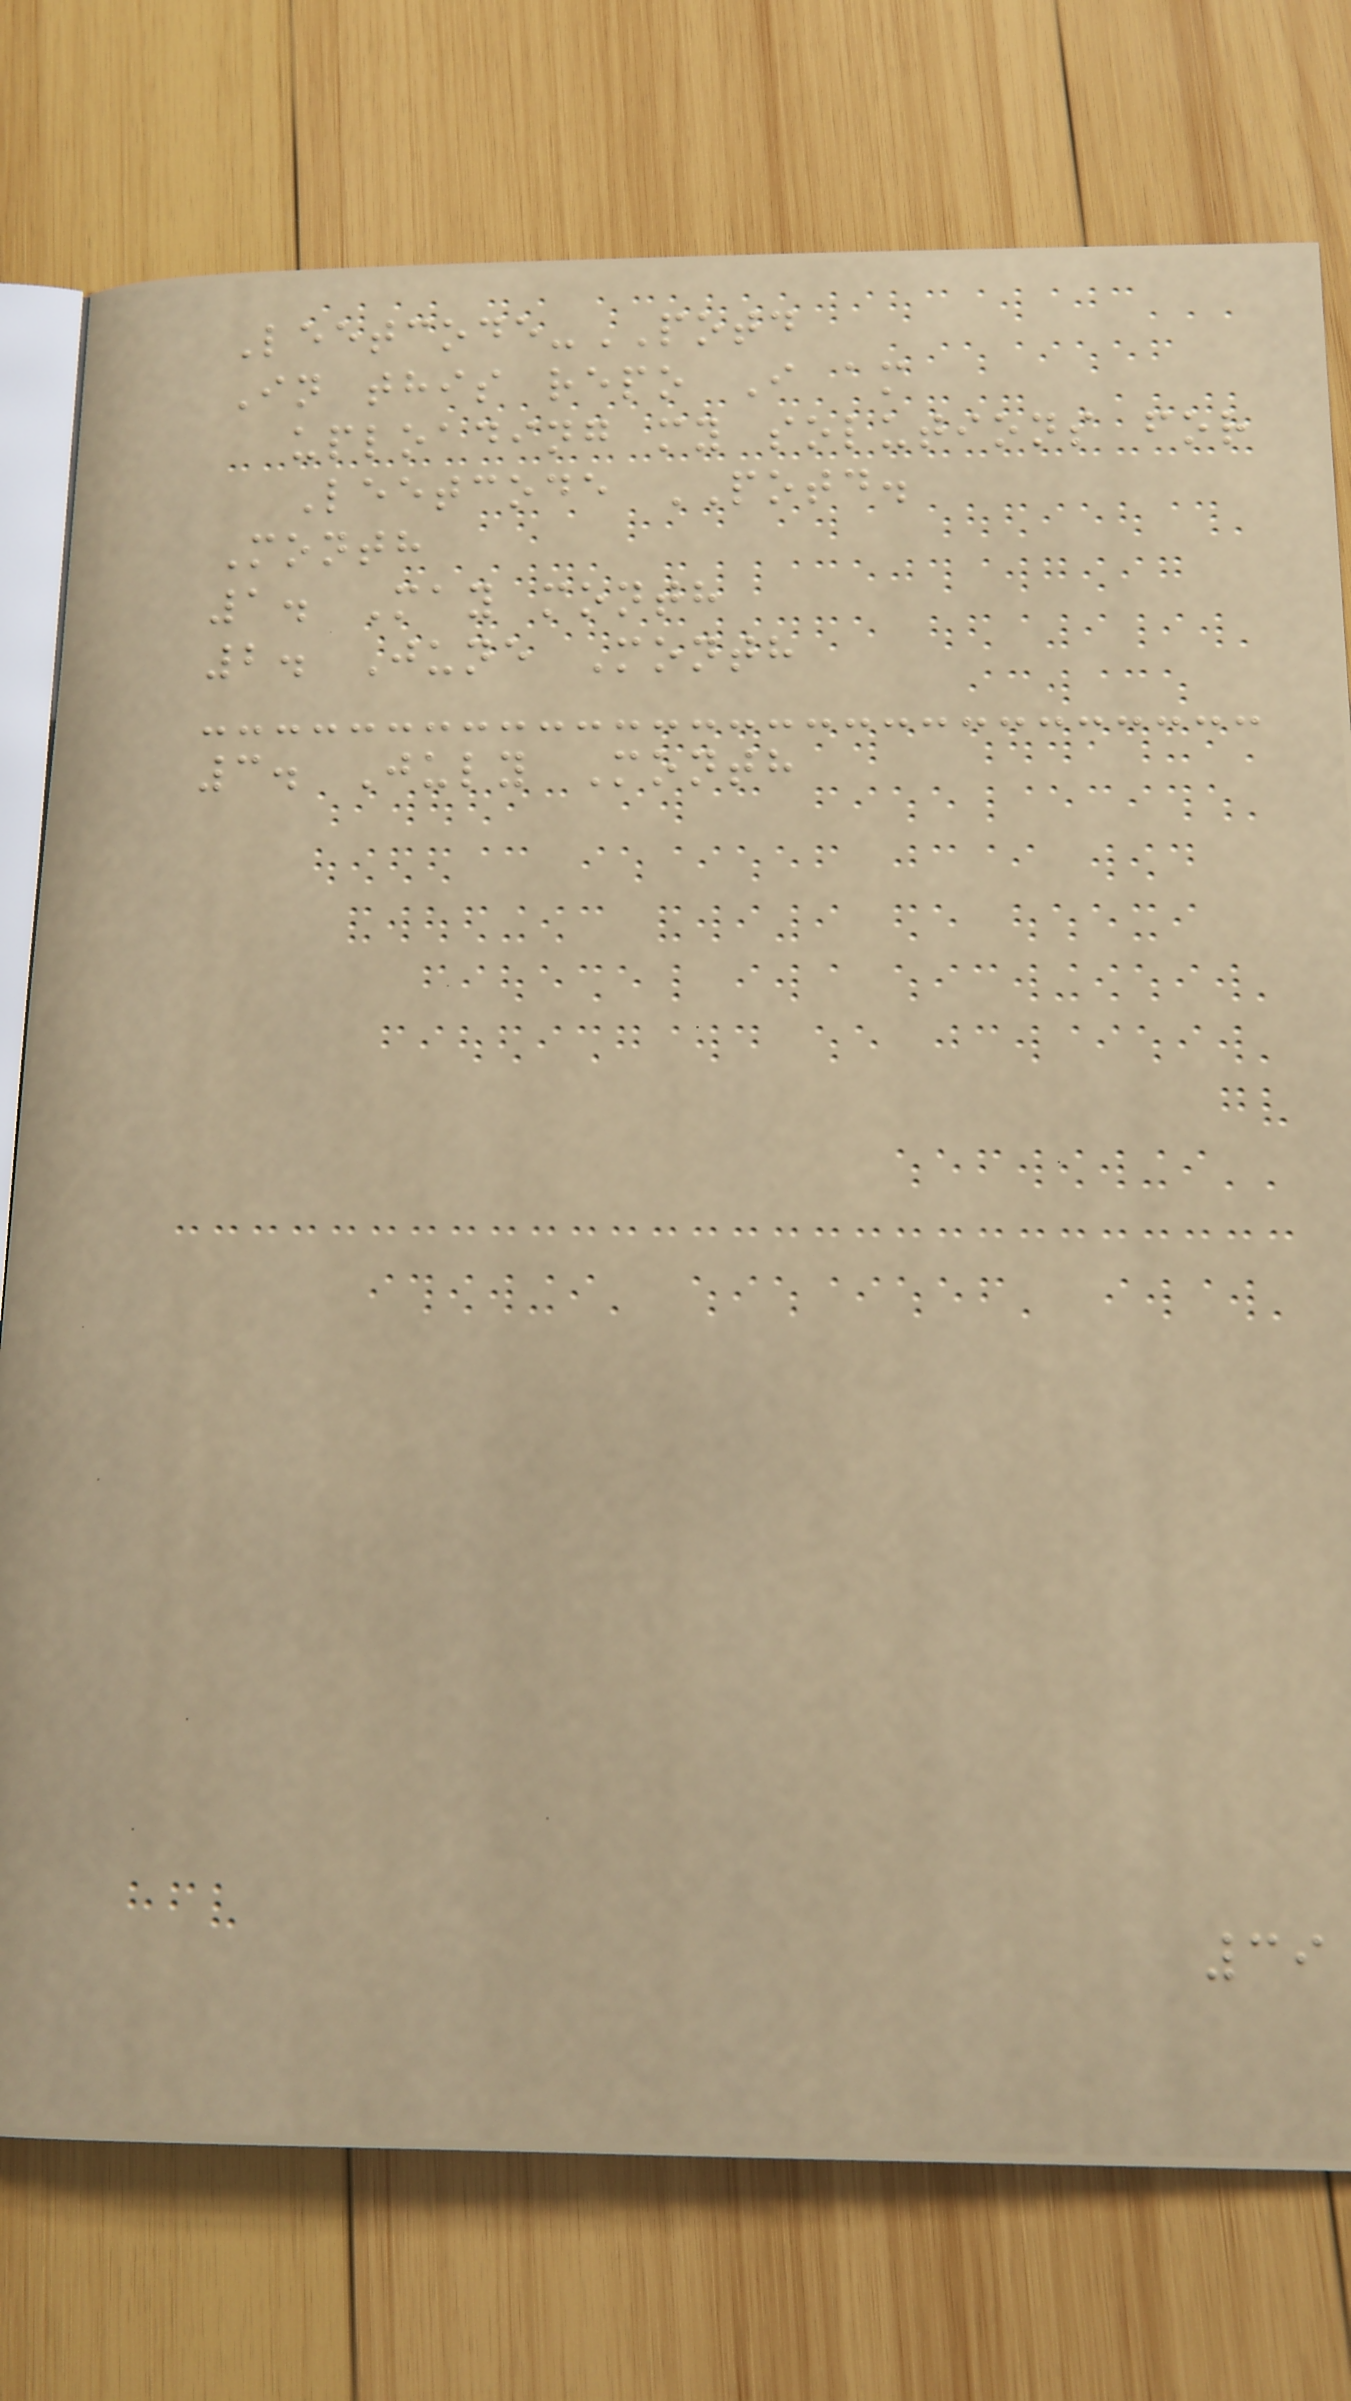Leetcode-POTD
In this repo I am
uploading my solutions for
Leetcode POTD.
Month
1. May month
2. June Month
3. July Month
39
